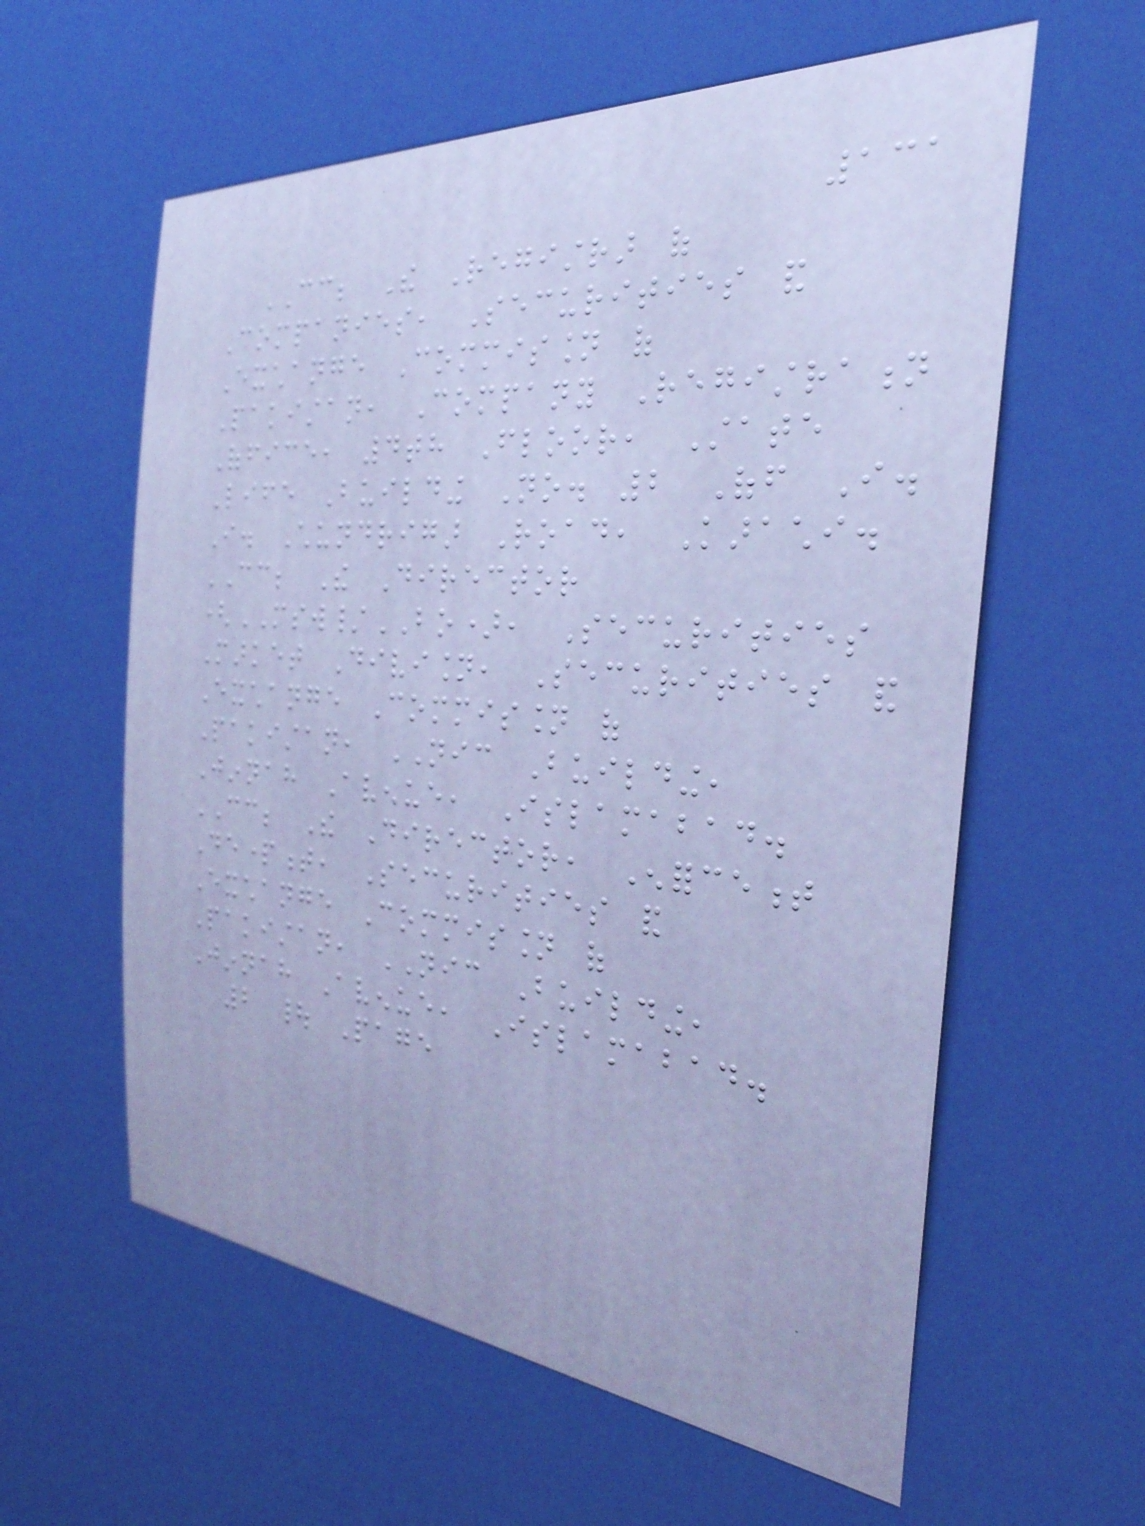131
CC; The Registrar of
Companies, Securities and
Exchange Commission of
Pakistan, Company Registration
Office, 4th Floor, State
Life Building No. 2 Off I.
I. Chundrigar Road, Karachi.
CC; The Director
(MSW/BO), Securities
Market Division, Securities and
Exchange Commission of
Pakistan, NIC Building,
Jinnah Avenue, Islamabad.
CC; The Director, Enforcement
Department, Securities and
Exchange Commission of
Pakistan, NIC Building,
Jinnah Avenue, Islamabad.
2 | Page
